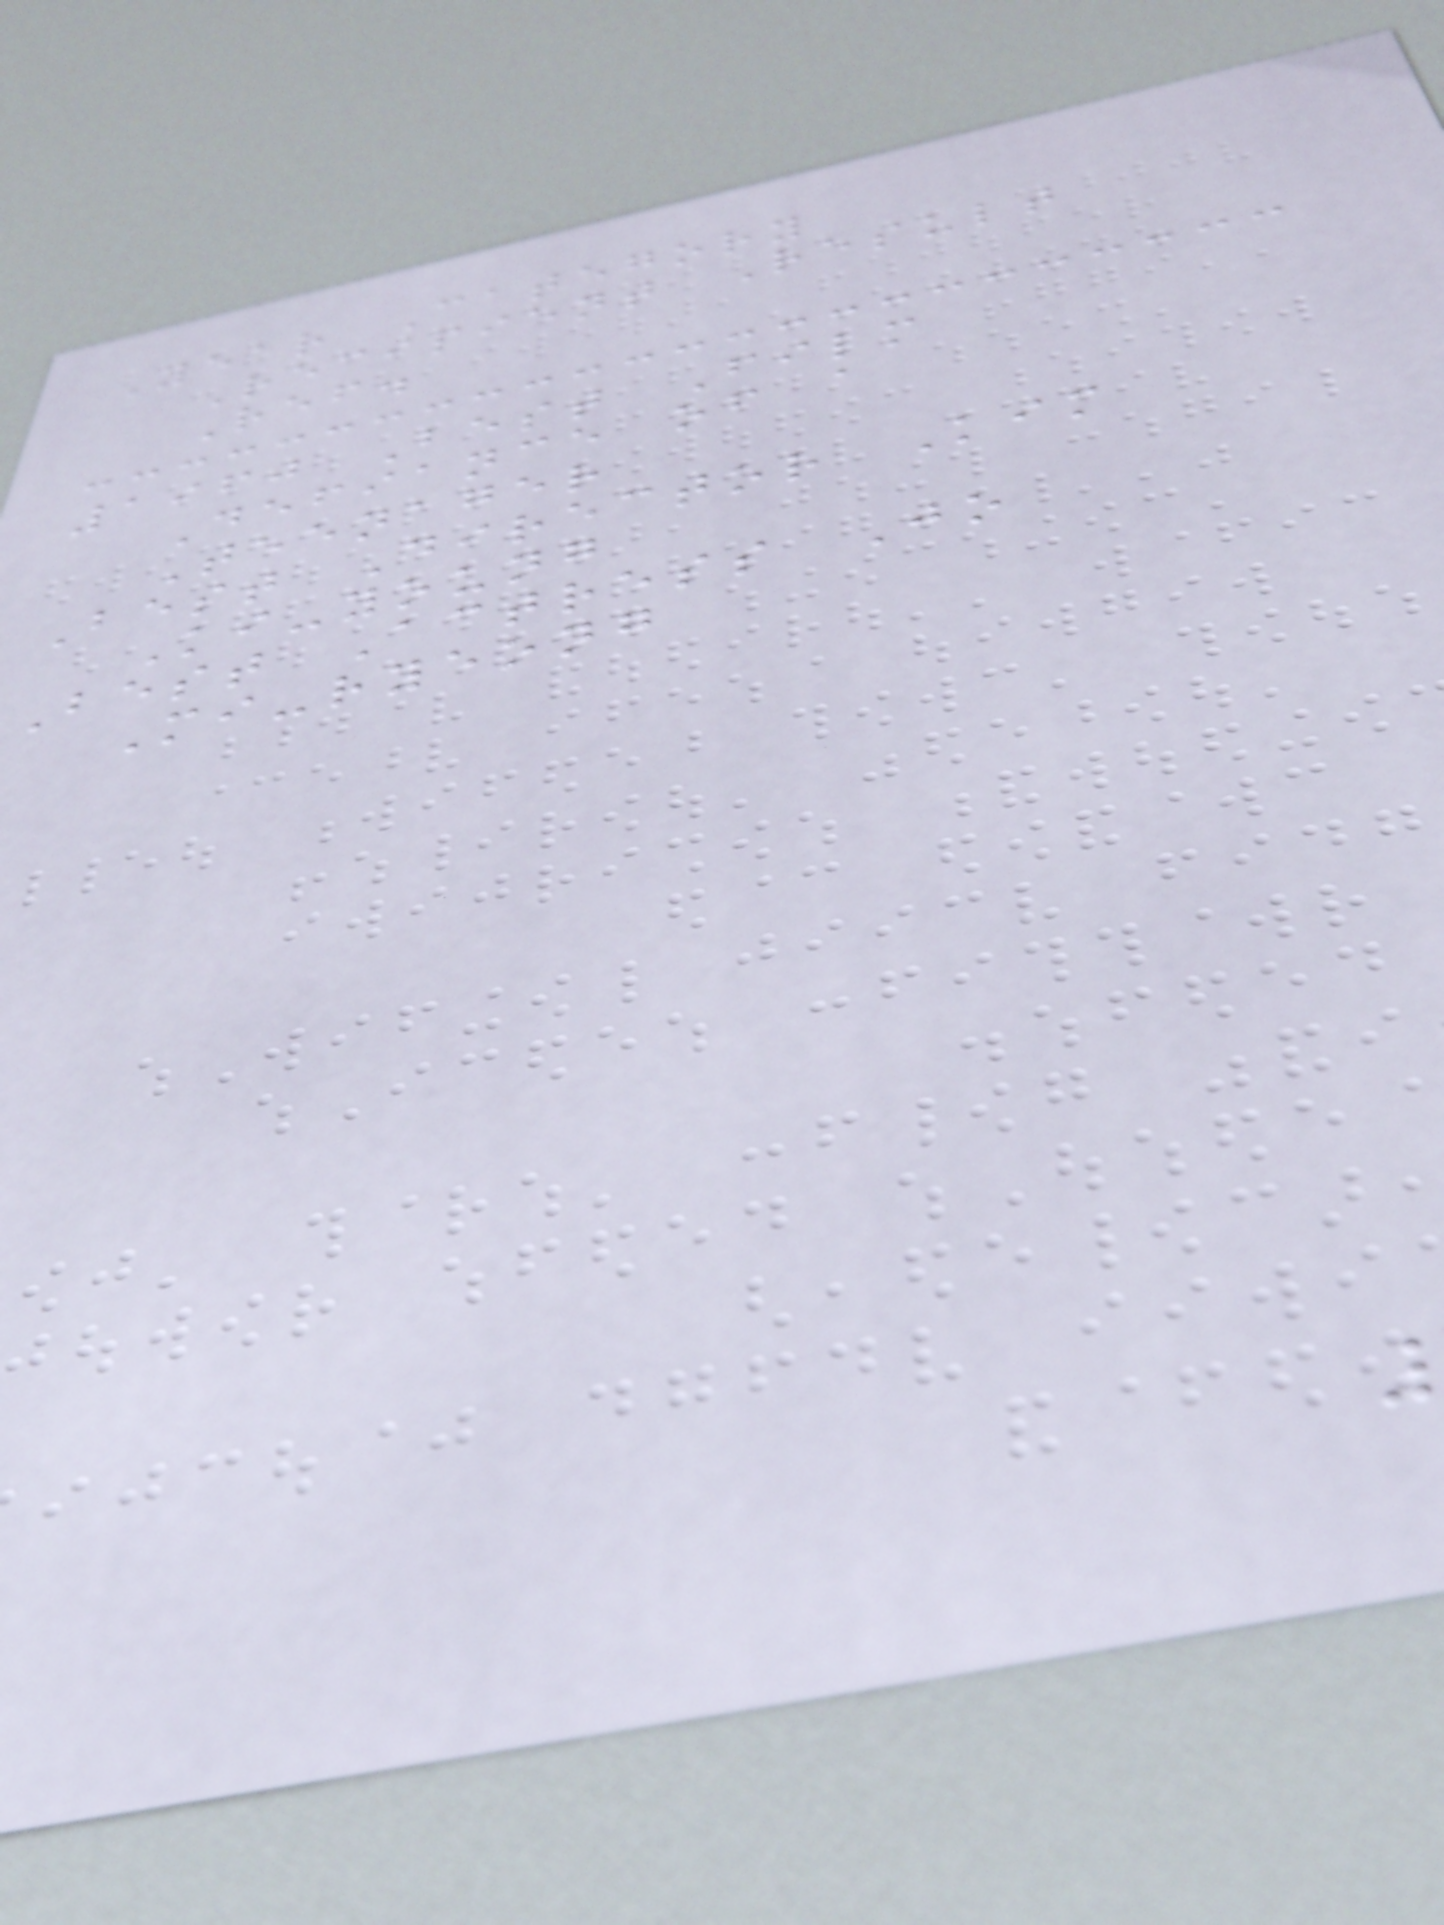Year Category
Recipient Result
Ref.
1960 Best Film
Defiance of a
Teenager
Best Director Kim
Ki-young
Best Actress Jo
Mi-ryeong
